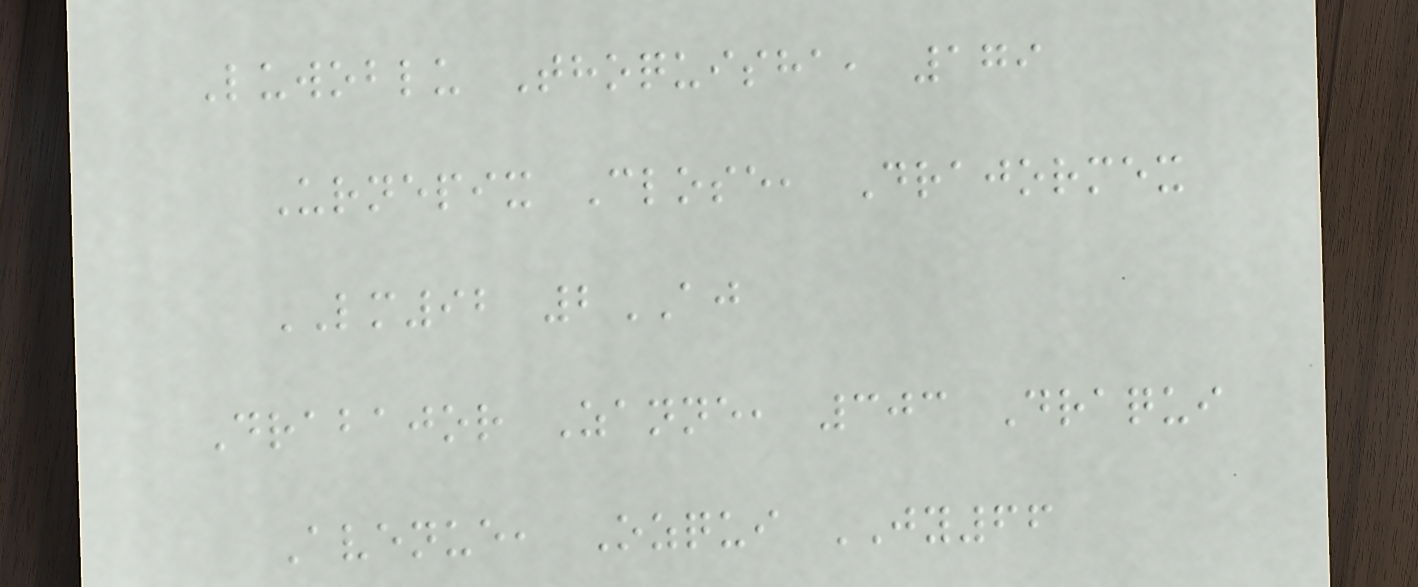Luwoblu Thoquisha, 179
Urnepix Close, Drajormex
LM92 2AJ
Drabajor Zanne, 303 Draqui
Avenue, Ozqui JY66
